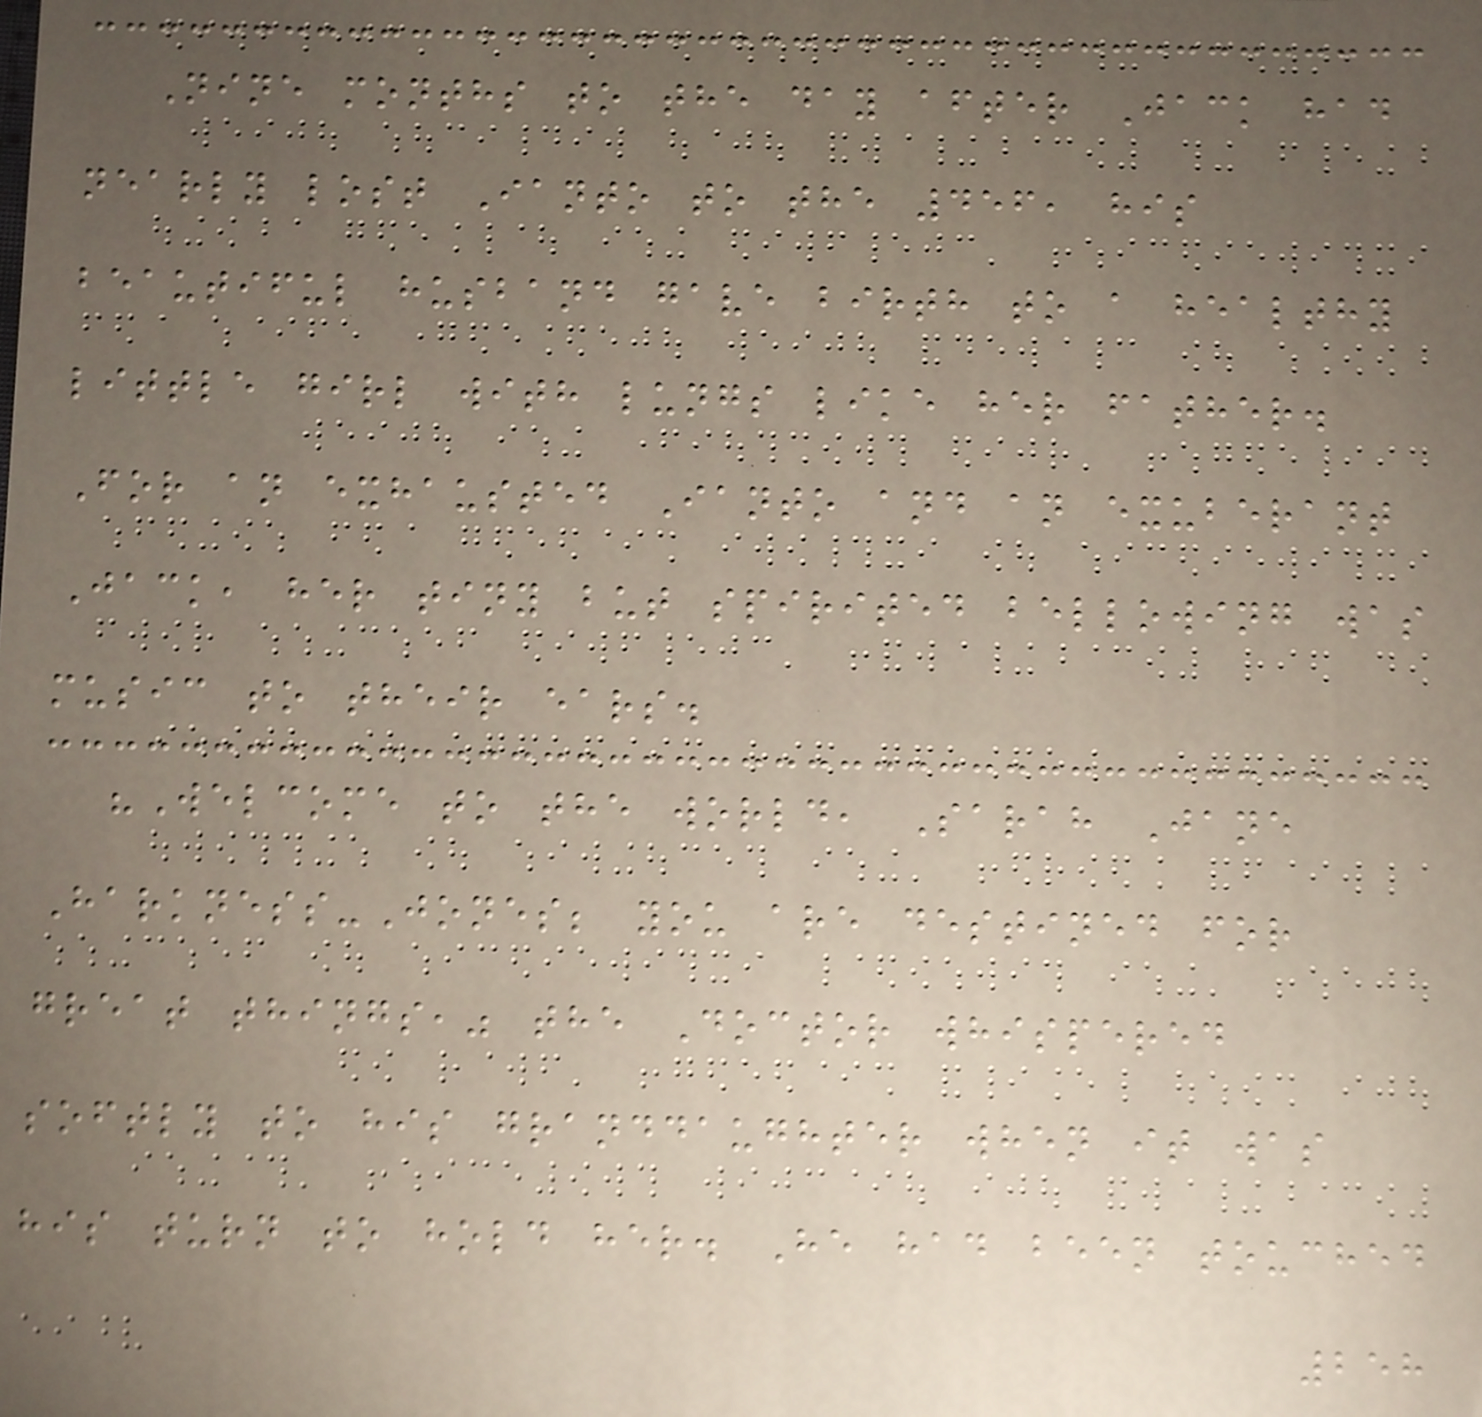Nine months to the day after Jack had
nearly lost Ianto to the 456, his
beautiful husband gave birth to a healthy
little girl with lungs like her father.
For an exhausted Ianto and an exuberant
Jack, her tiny but spirited bellowing was
music to their ears.
"Welcome to the world, Sarah Jane
Harkness-Jones; you are destined for
great things," the Doctor whispered
softly to his granddaughter when it was
his turn to hold her. He had been touched
258
